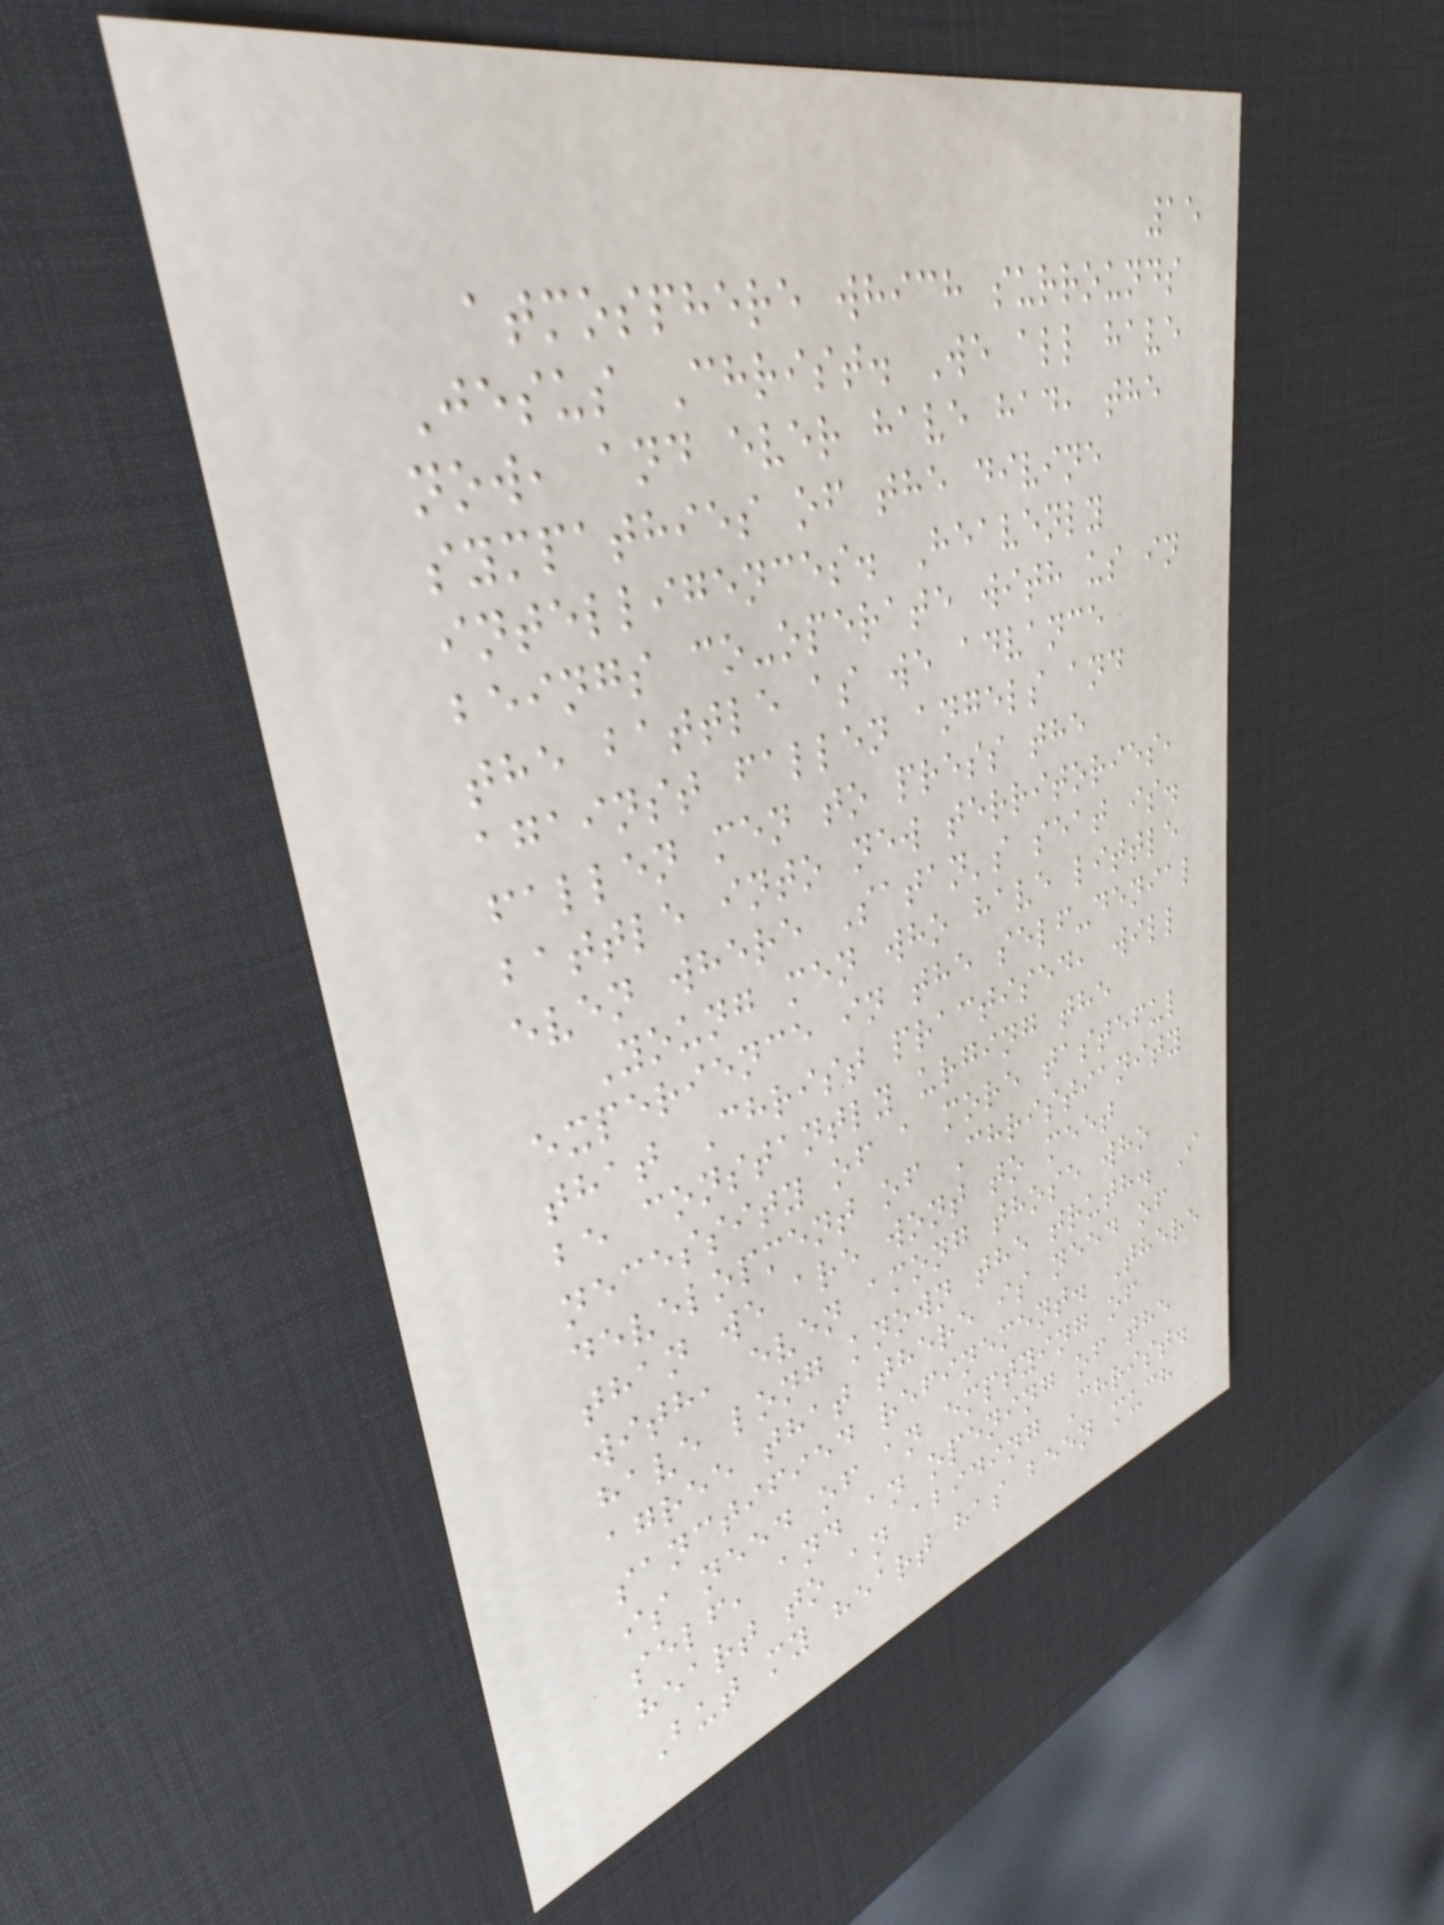15
atmosphere which surrounds
Jesus Christ. We all have
now, and ever have had, the
sympathies of the divine
intelligences. Heavenly
beings co-operate with us in
the battle as we advance
against fallen angels and
fallen men to press the
battle into new territories,
even where Satan's seat is.
Young men who have little
experience in the self-denial
that Christ practised, will
be constantly urging the
necessity of a more tasteful
development of Christianity
than we are wont to meet
with, even among those who
have long known the truth. I
agree that there is need of
sanctified refinement. There
is need of an emptying of
self, and an opening of the
heart to an abiding Christ.
But my heart has been much
